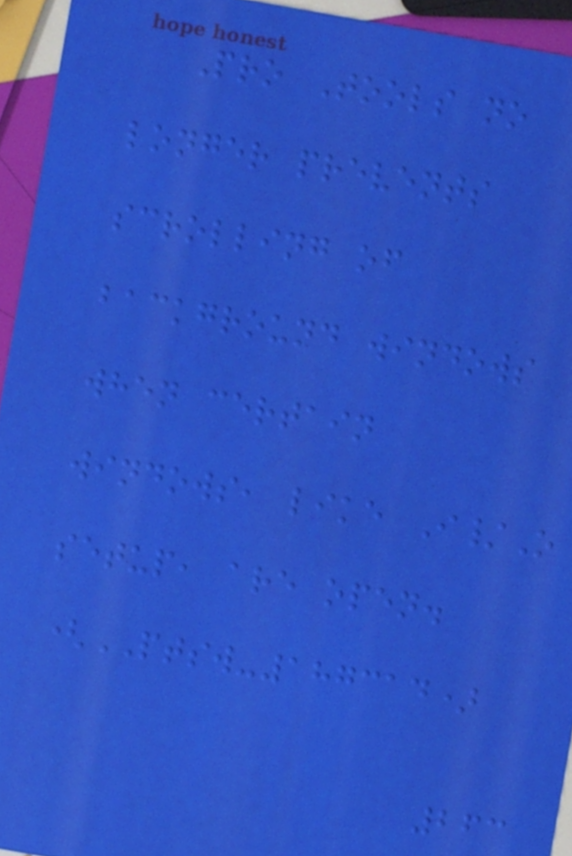Pro Tools no
longer prevents
scrolling of
background windows
when certain
windows, like I/O
setup, are open.
(PTSW-187314)
263
